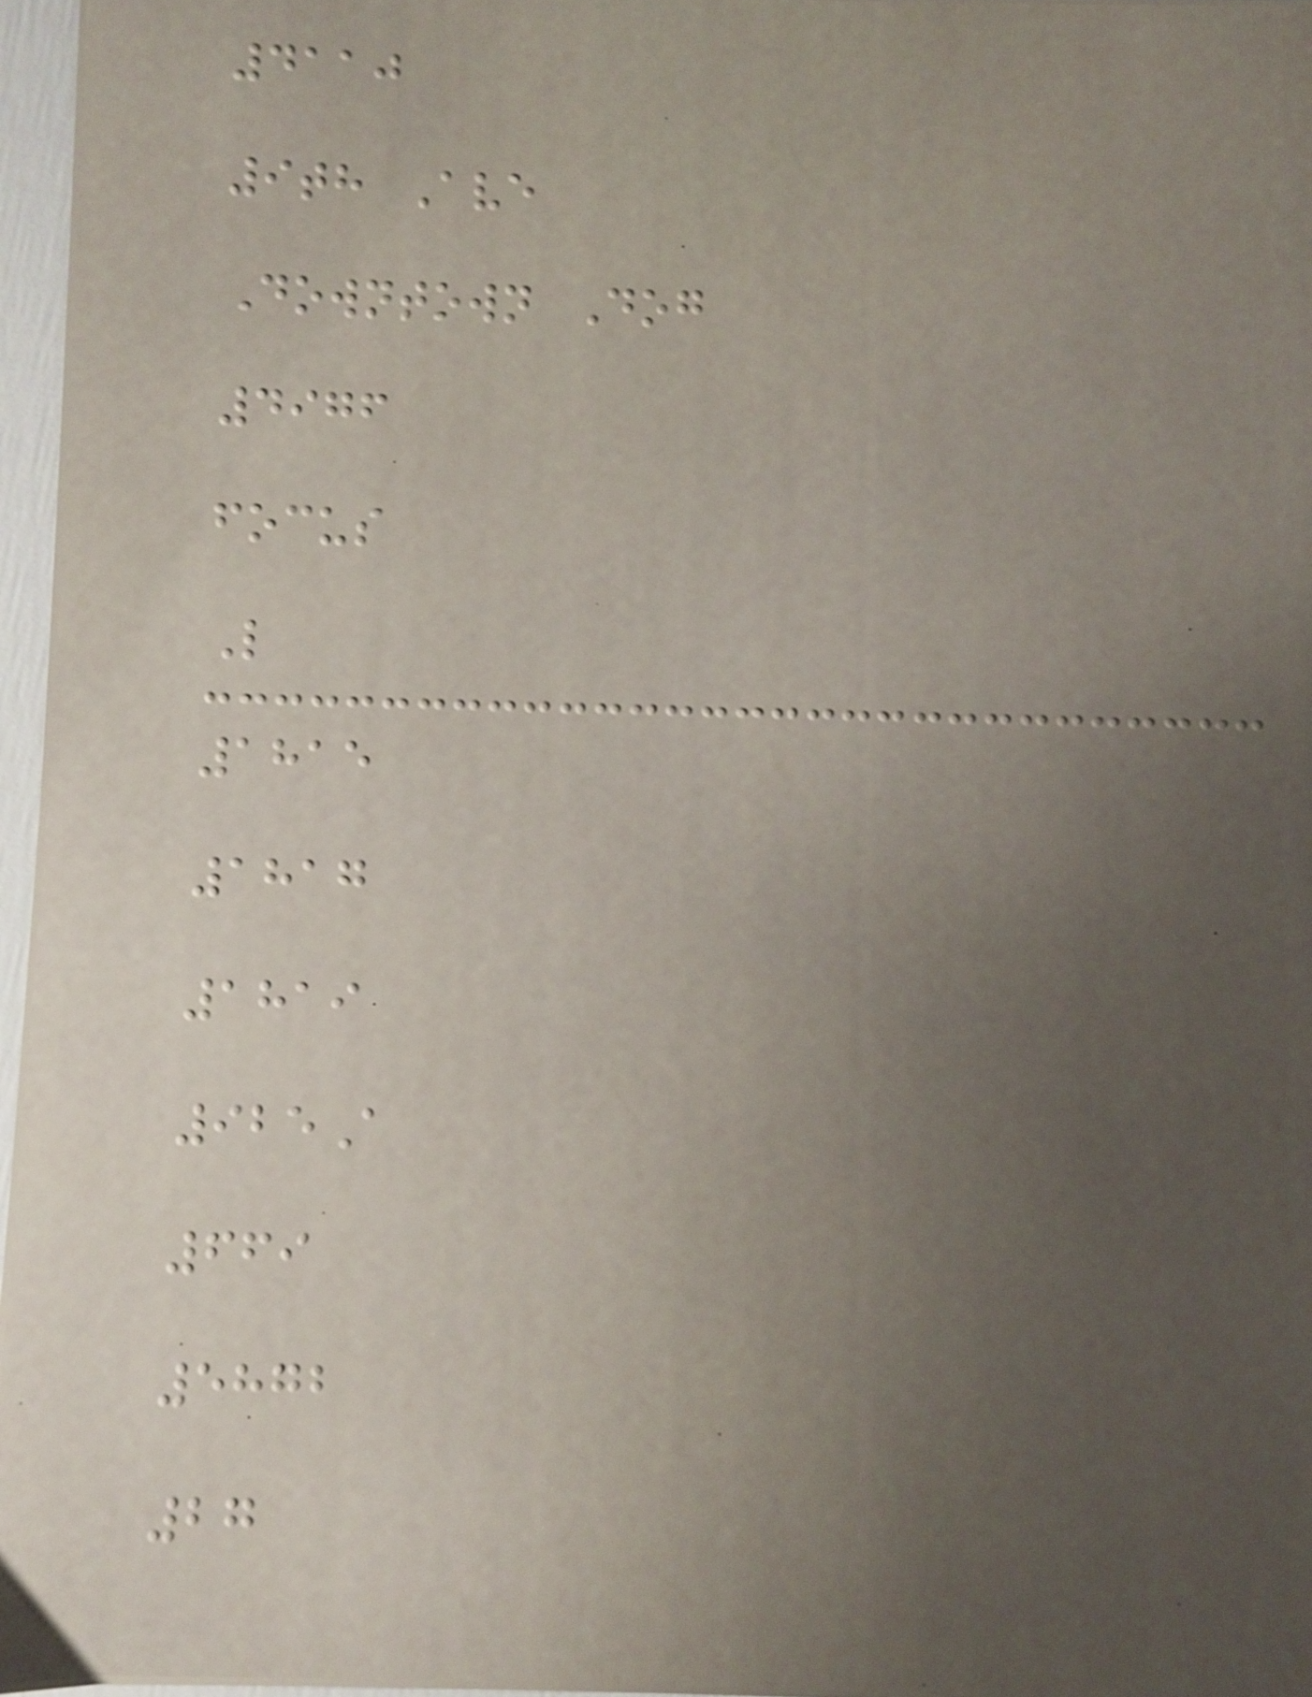4110
9th Ave
Downtown Dog
4976
focus
L
1815
1817
1819
925A
669
5872
27
